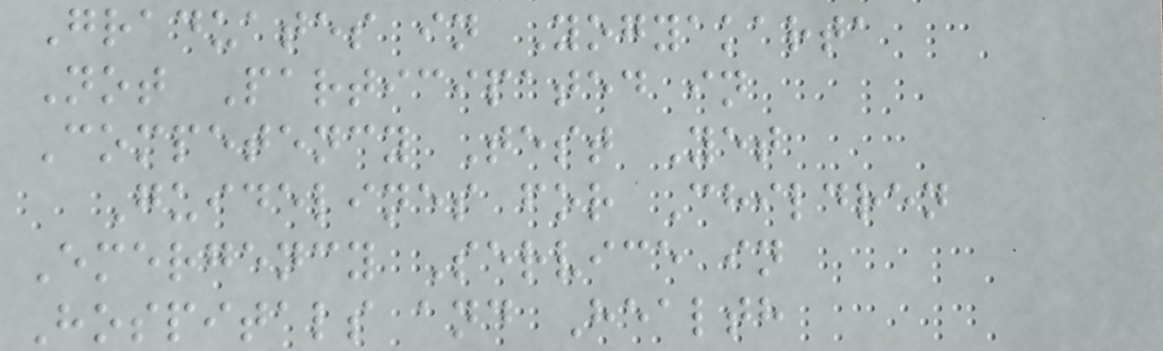Graduates in Yogyakarta
Not Participated in
Competency Test Yet
Guidelines for Children
Emergency Service in
Hospitals and Health
